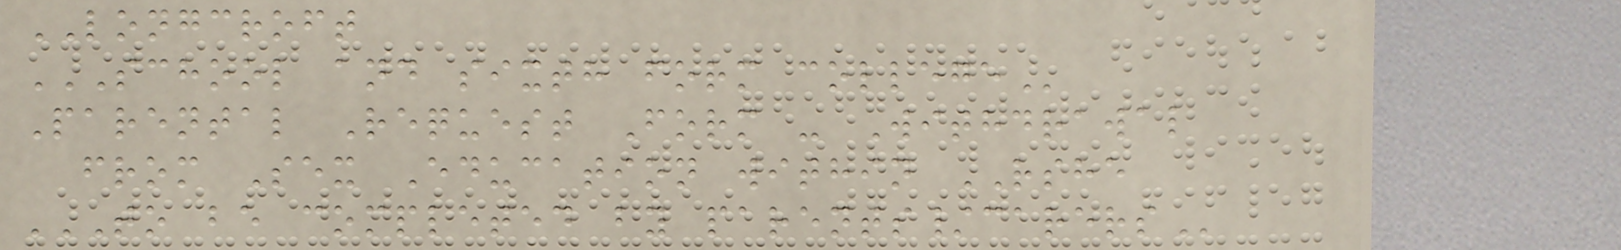LONGCROFT
SCHOOL AND SIXTH FORM COLLEGE
Parental Request Form - Withdrawal
from Sex Education within RSHE
TO BE COMPLETED BY PARENTS/CARERS
